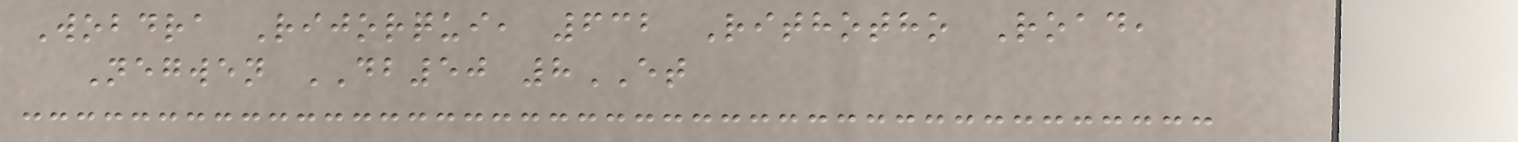Wobdra Rijorqui, 632 Rithotho Road,
Negwen DB50 8ET
